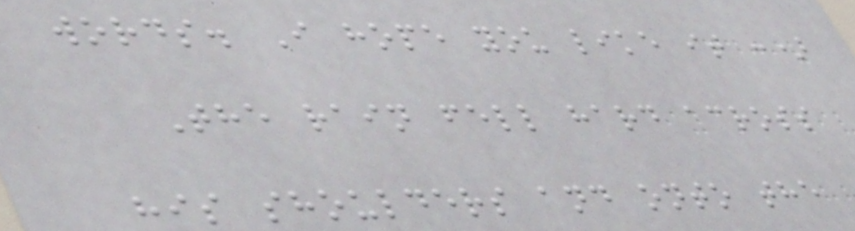words. I hope you like it :)
The rain fell hard across
his shoulders and onto the
